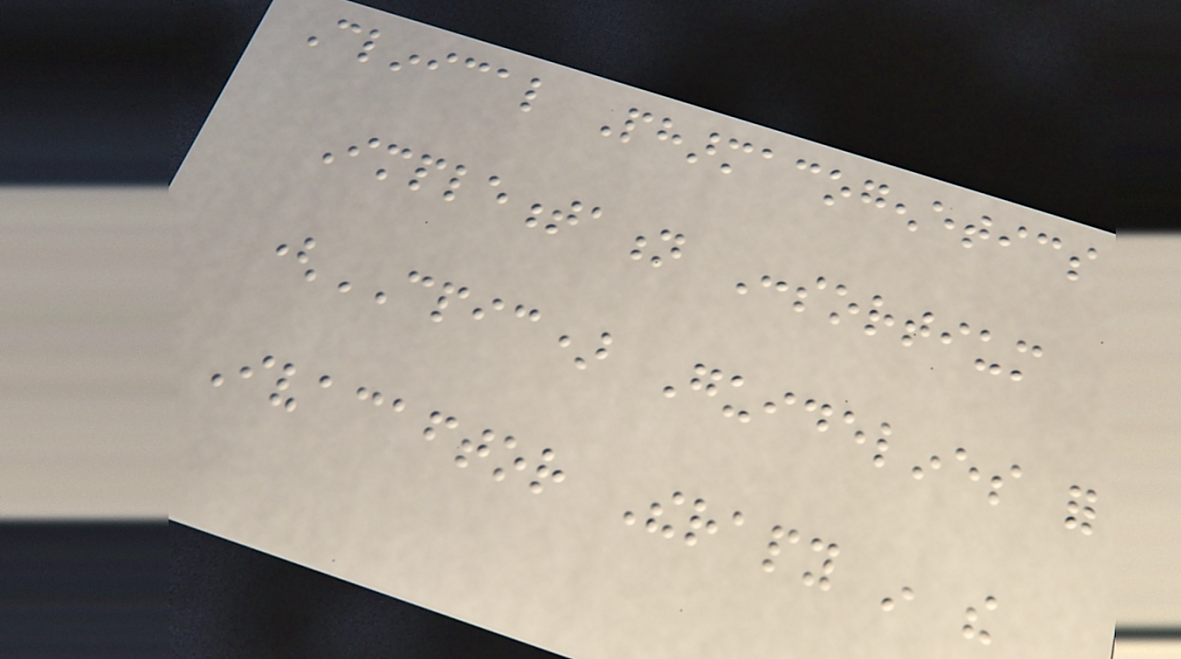Clinical Pharmacogenetics
Implementation Consortium
(CPIC) Guidelines for
Ivacaftor Therapy in the
